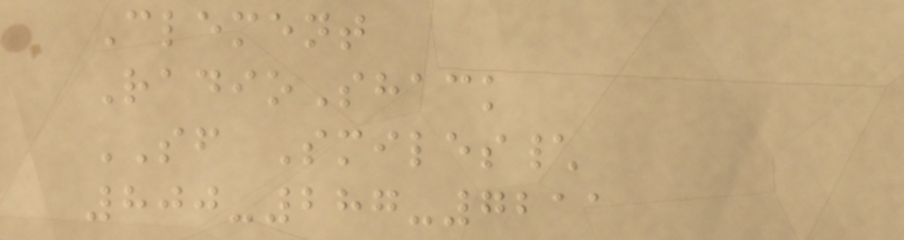Clement
RadioShack
SF Smiles\
800-287-7211
